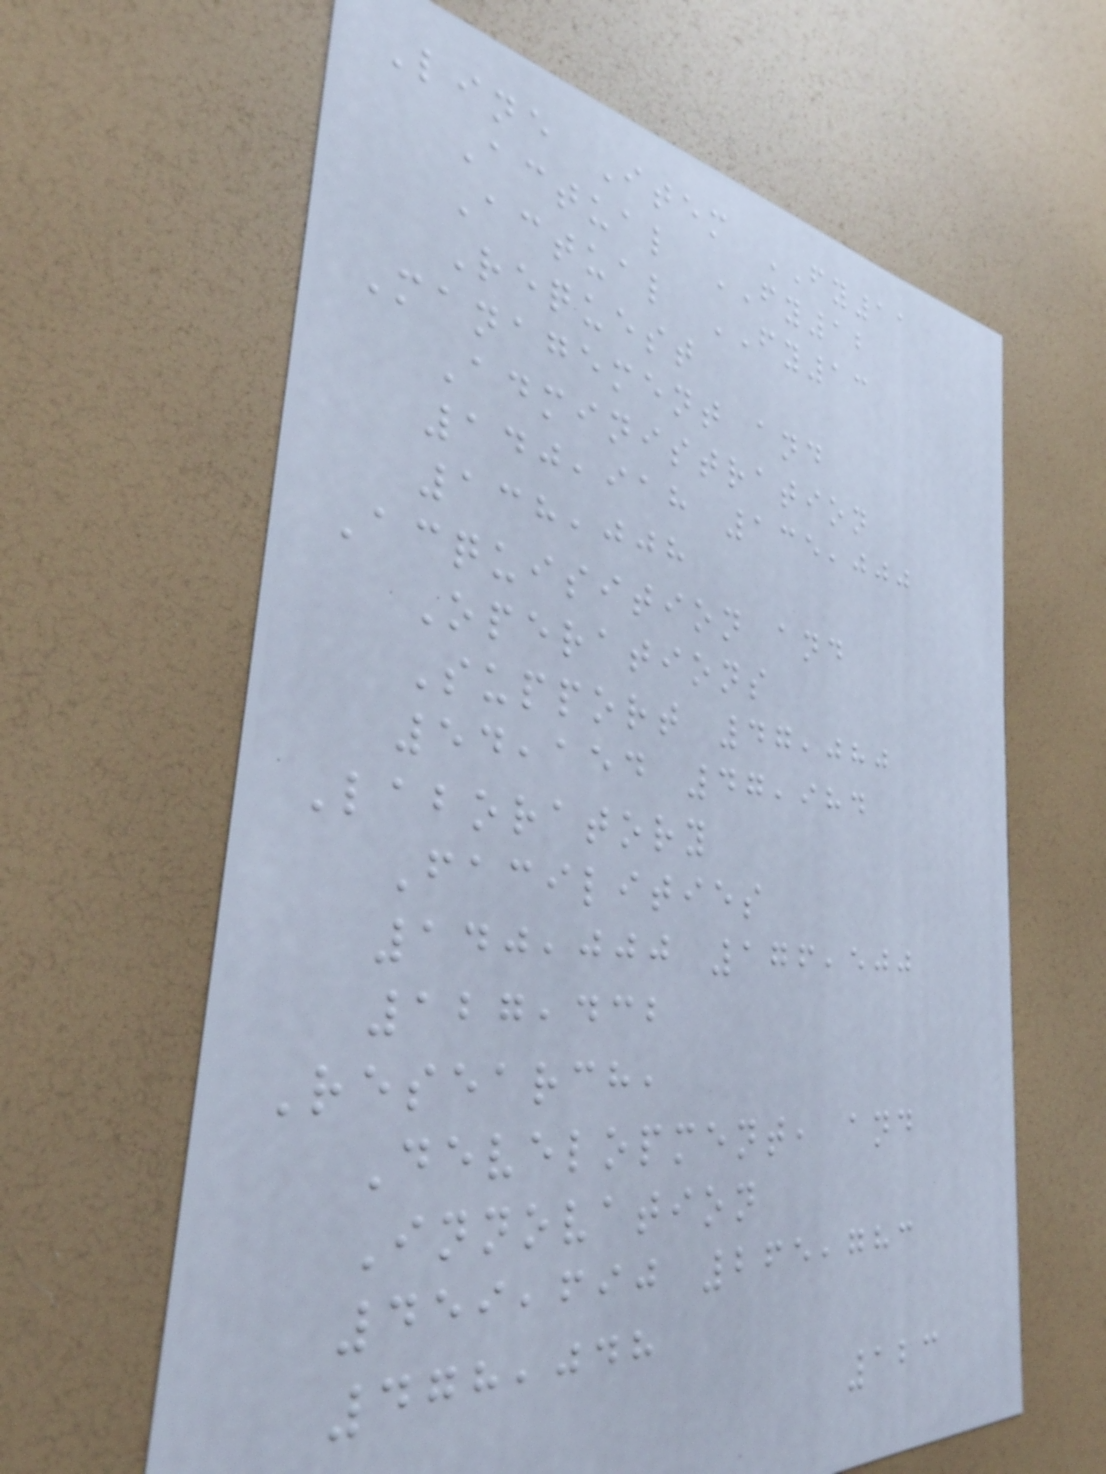Line Item FY11
Actual FY12
Actual FY13
Request
Management and
Administration
140,918 135,000
138,008
Acquisition and
Operations
Support 47,080
54,154 47,984
Laboratory
Facilities
140,000 176,500
127,432
Research,
Development, and
Innovation
459,690 265,783
478,048
123
